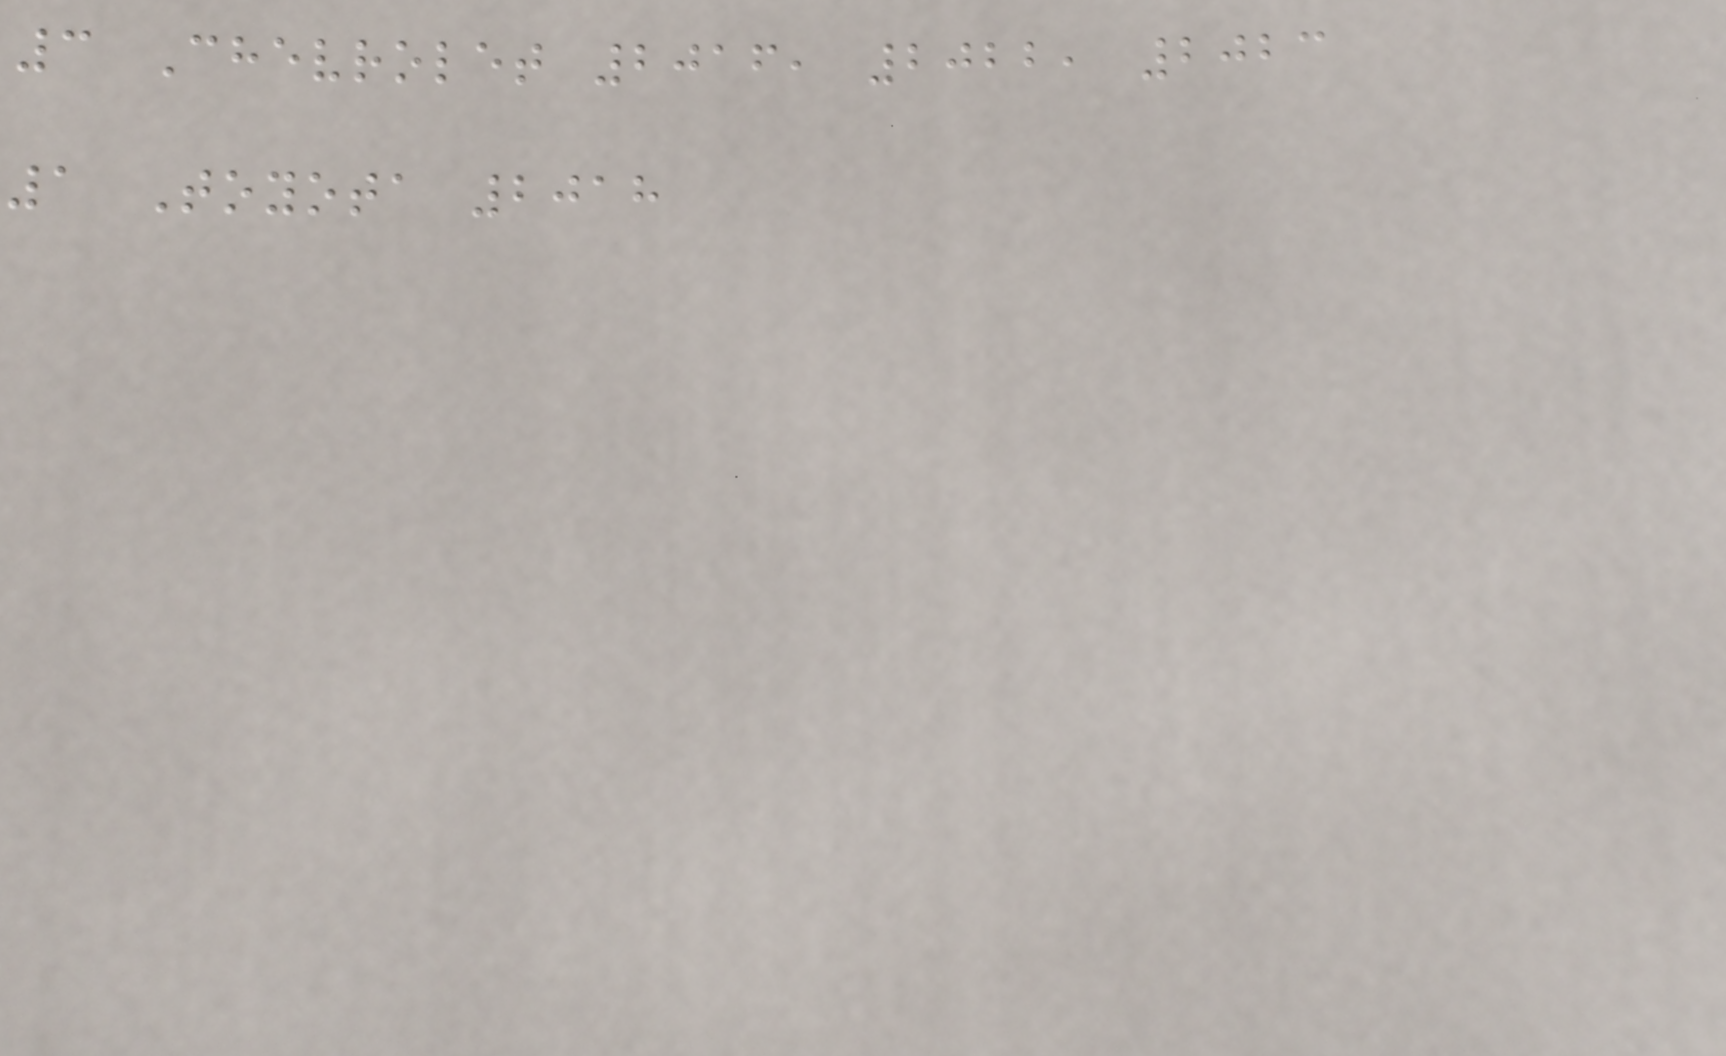3 Chevrolet 2016, 2022, 2023
1 Toyota 2018
